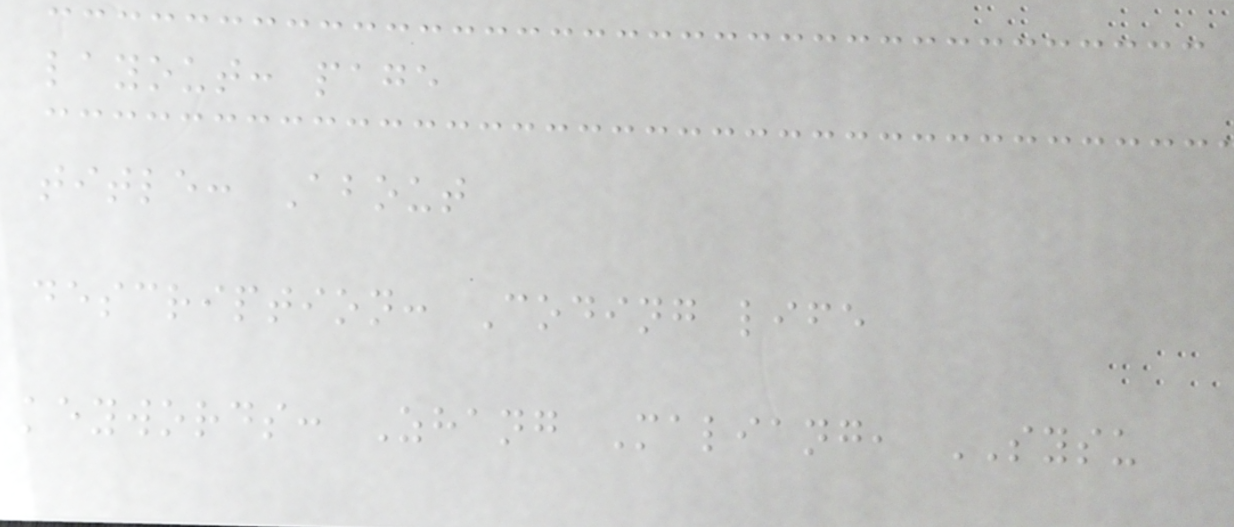layout: page
title: About
description: Coding life
keywords: Zhang Maliang, SYSU
